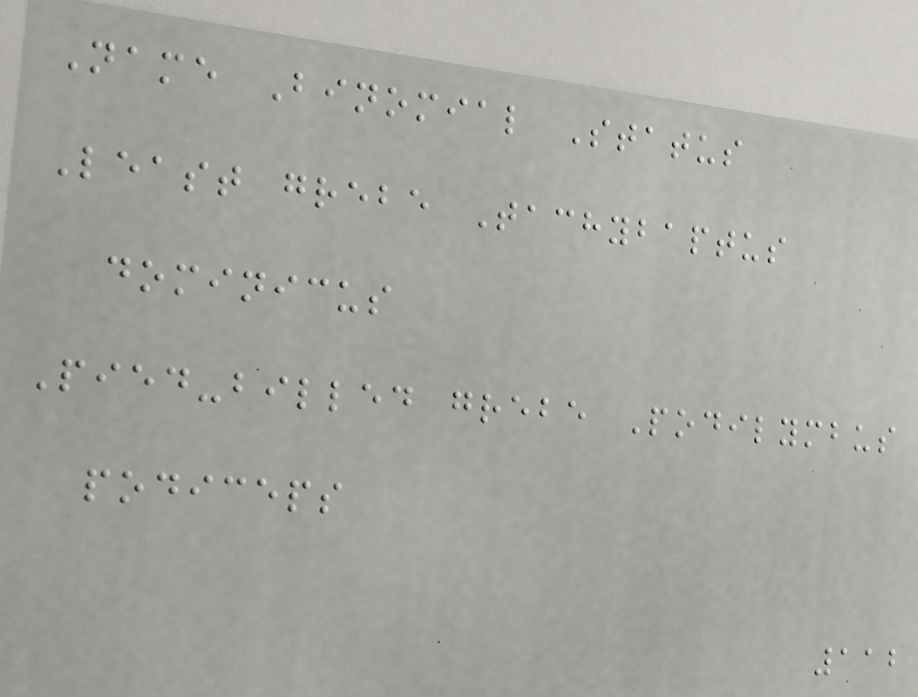Name Binomial Status
Least grebe Tachybaptus
dominicus
Pied-billed grebe Podilymbus
podiceps
112
